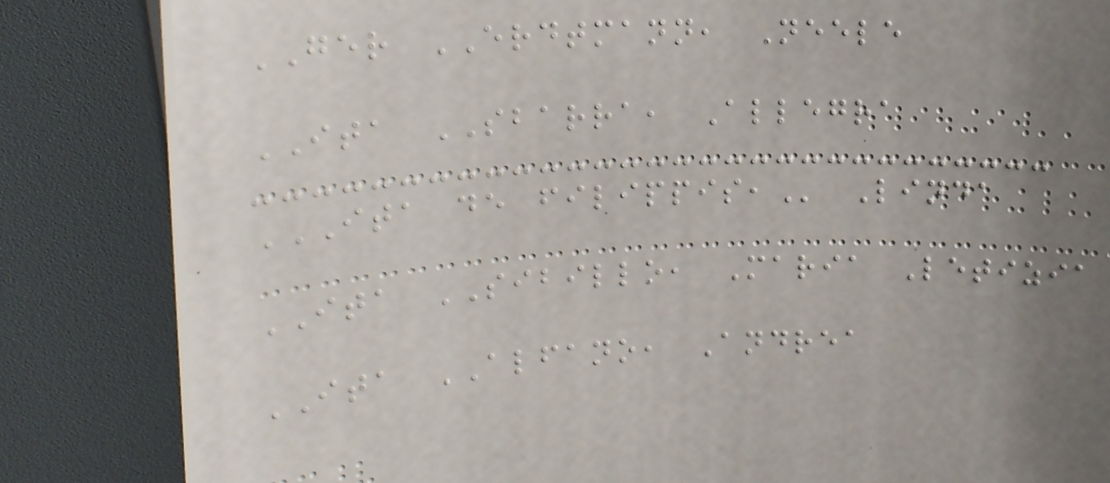GER ERDTMANN, Neele
ITA SBARRA, Allegra
ITA DE FILIPPIS, Linda
ITA SIBILLO, Maria Letizia
ITA ALFANO, Andrea
